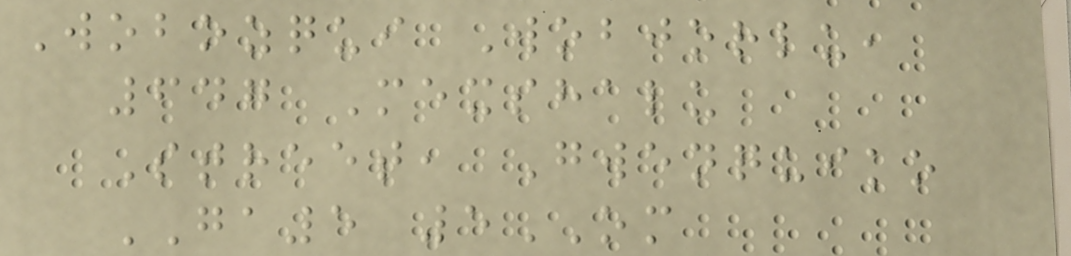Wobozqui Wobjorlu,
647 Mexshalu
Street, Gwenquiko
GA5 5OM
